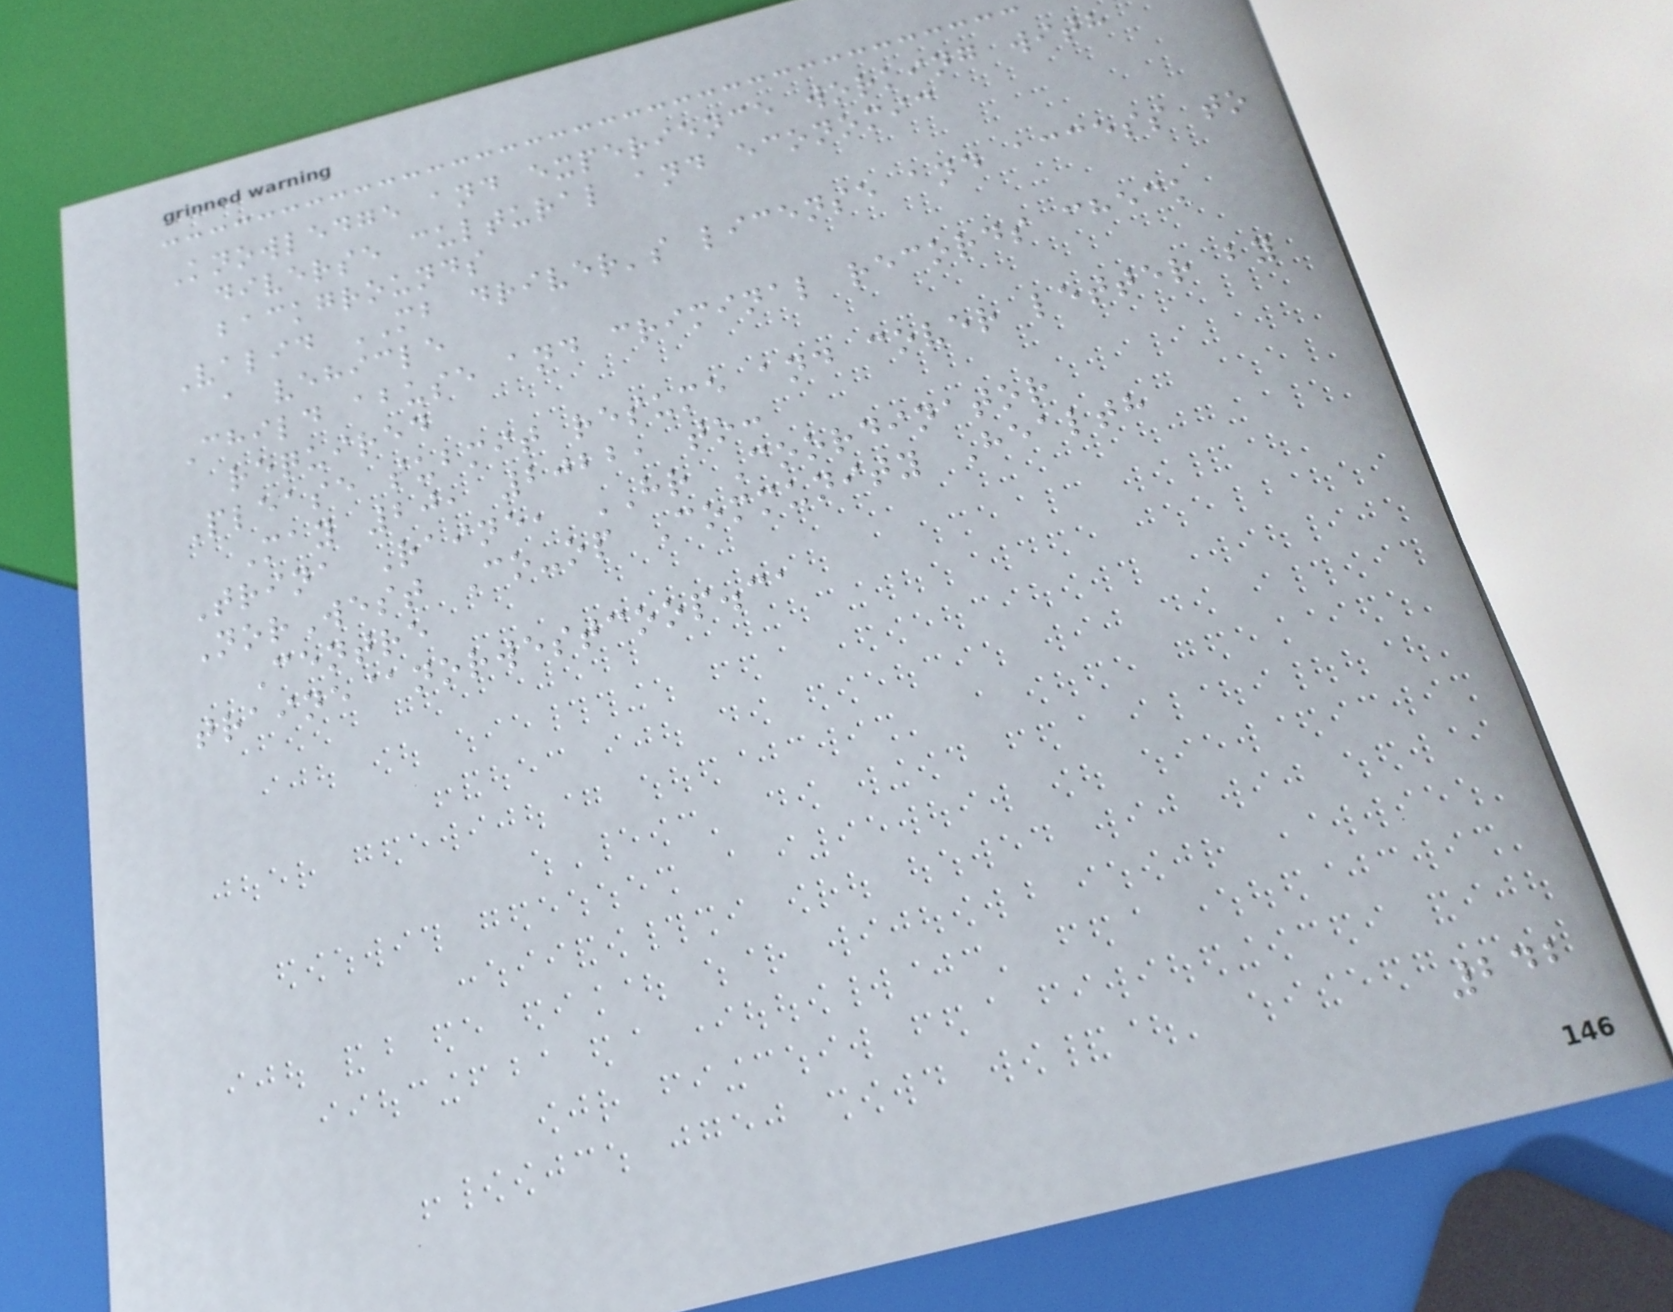Knowledge and experience working with
diverse cultural and economic
backgrounds
Valid MB driver's license and access to
a vehicle
Child abuse and criminal records check
required
Please submit resume and cover letter by
May 20, 2022, to:
Trina Raine, HR Coordinator
NorWest Co-op Community Health
Centre
traine@norwestcoop.ca
242
